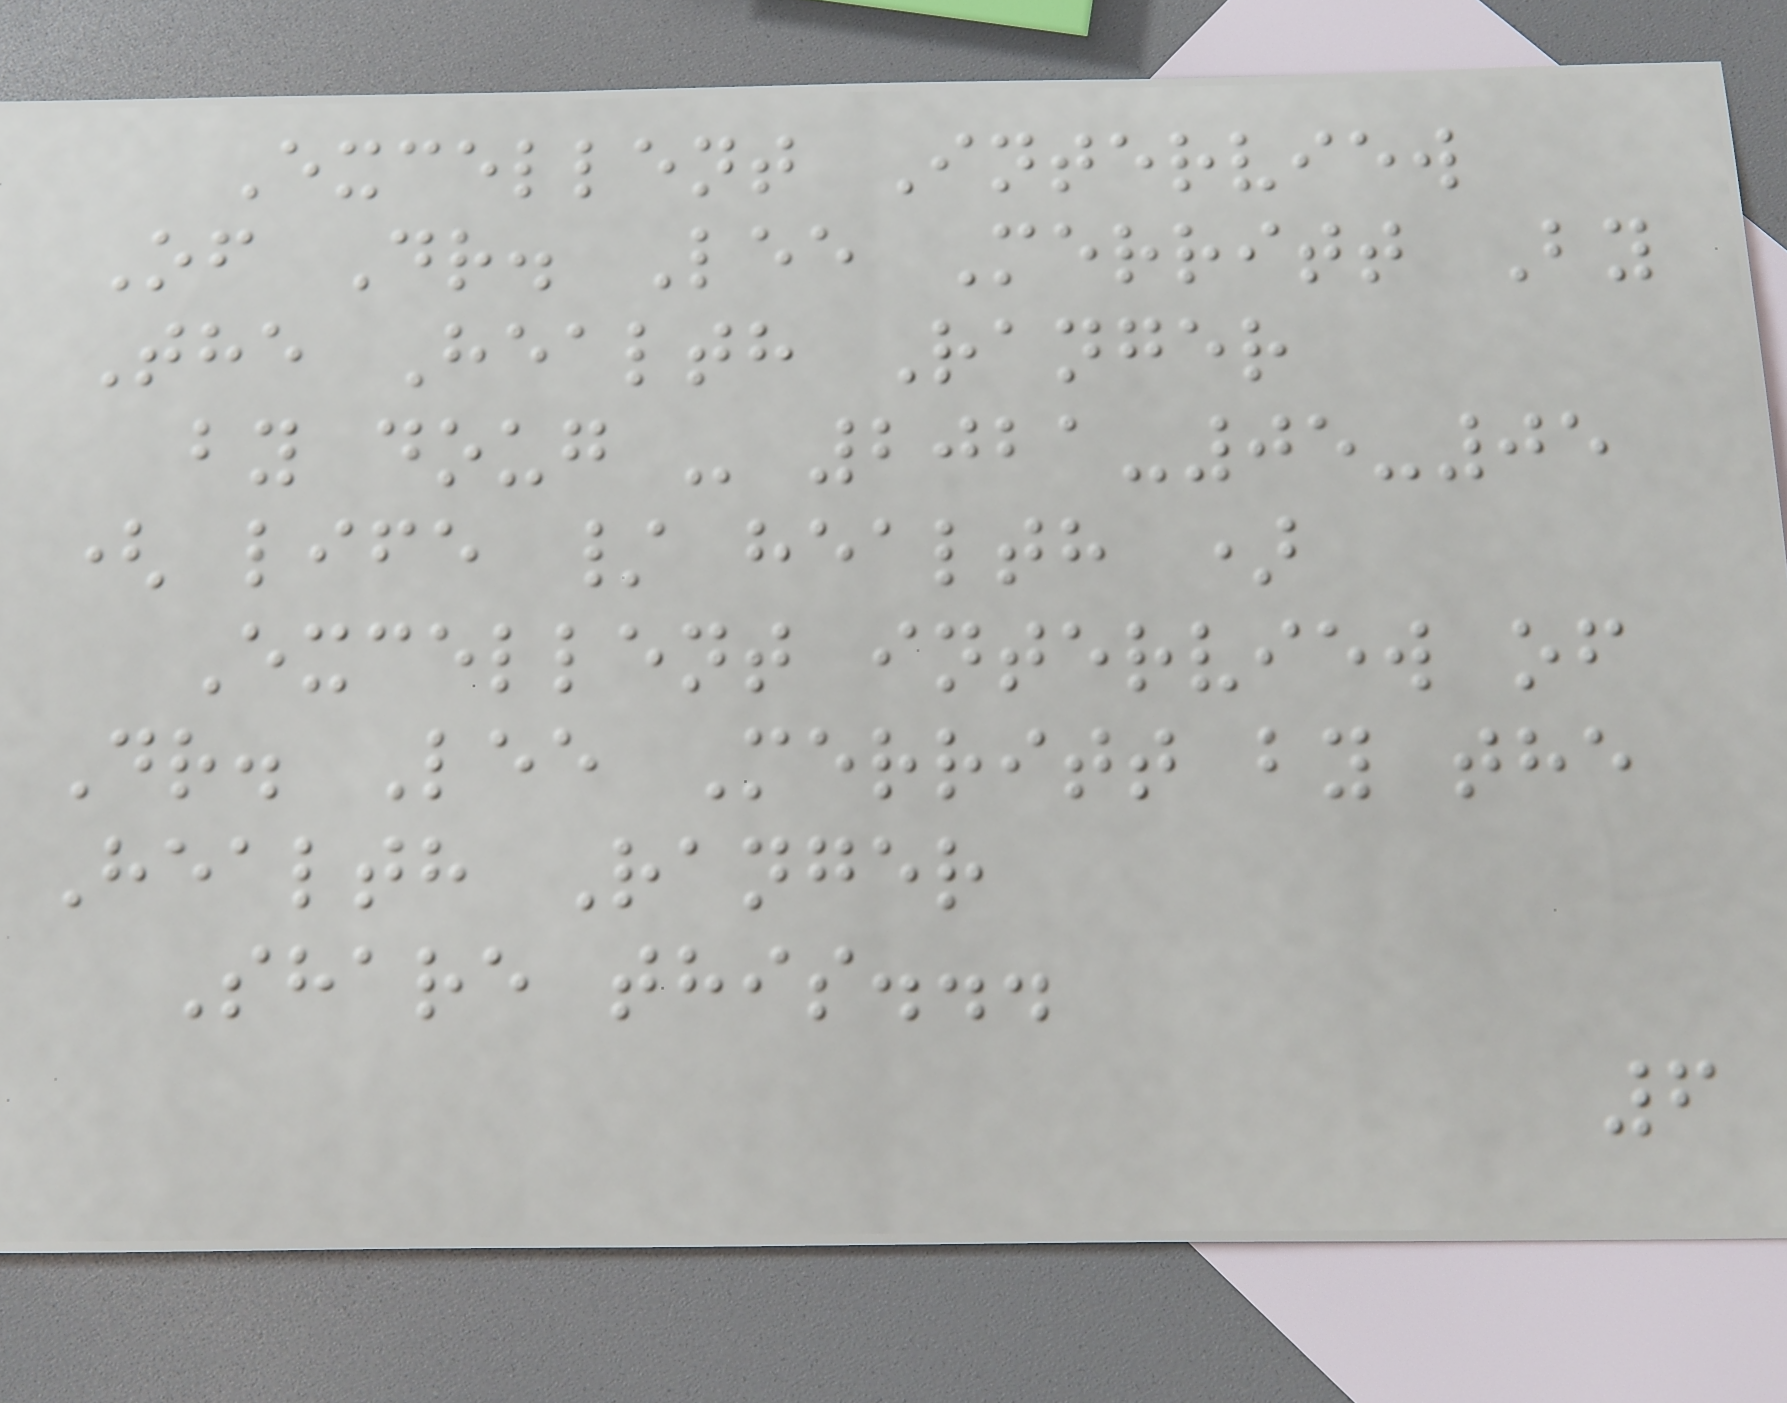Excellent Interview
Of Dr. Lee Merritt By
The Health Ranger
by doug - 2021-05-05
( life / health )
Excellent interview of
Dr. Lee Merritt by the
Health Ranger
Share this...
6
